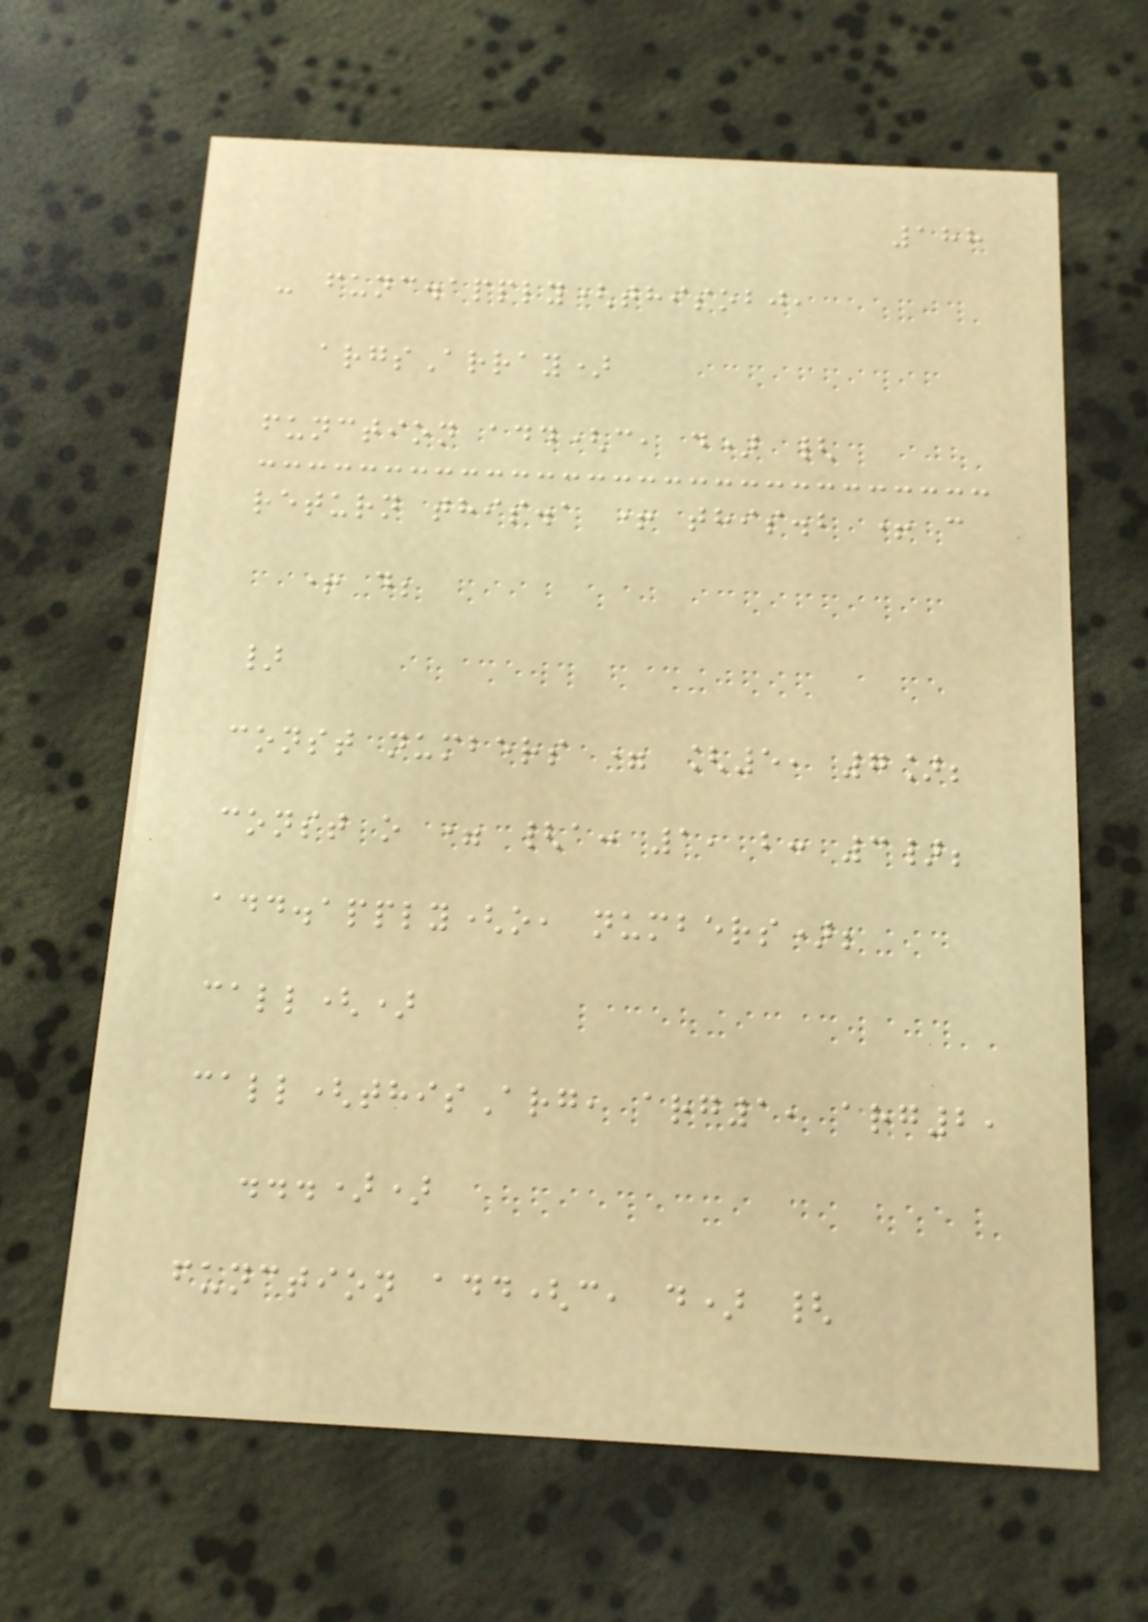188
- func.apply(thisobj,
argsArray)
function add(c, d) {
return this.a + this.b + c
+ d;
}
const numbers = [5, 7];
const o = {a: 1, b: 3};
add.apply(o, numbers);
call()
call(thisArg, arg1, arg2,
...))
function add(c, d) {
